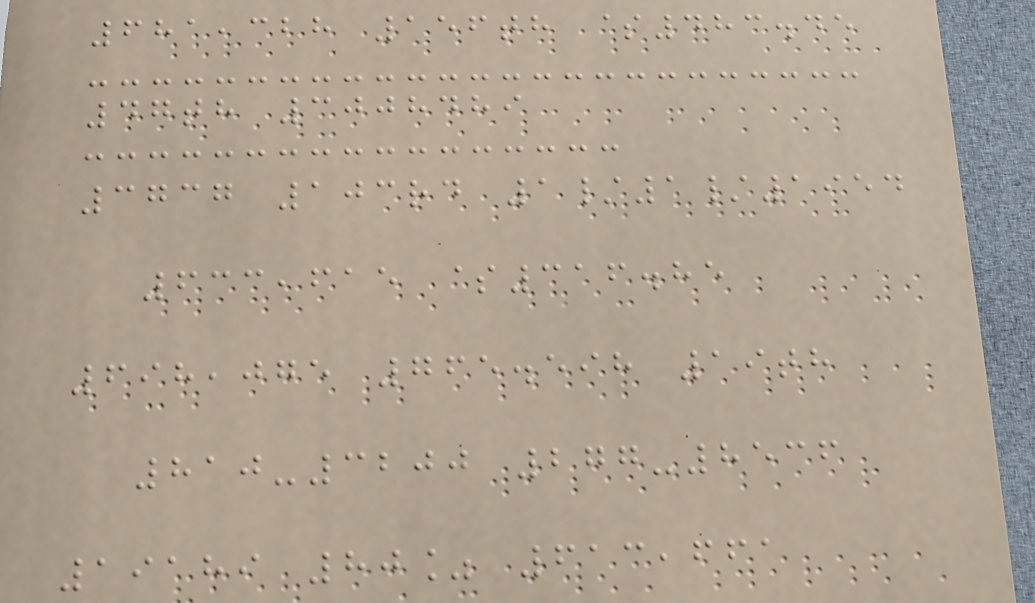681,328 156th $483.45
47th 3008489
3737 103rd 1/1/1954
633,615 $316.85
698,075 765.598 19th
810-3200 277-8536
19189 80% 613,661
